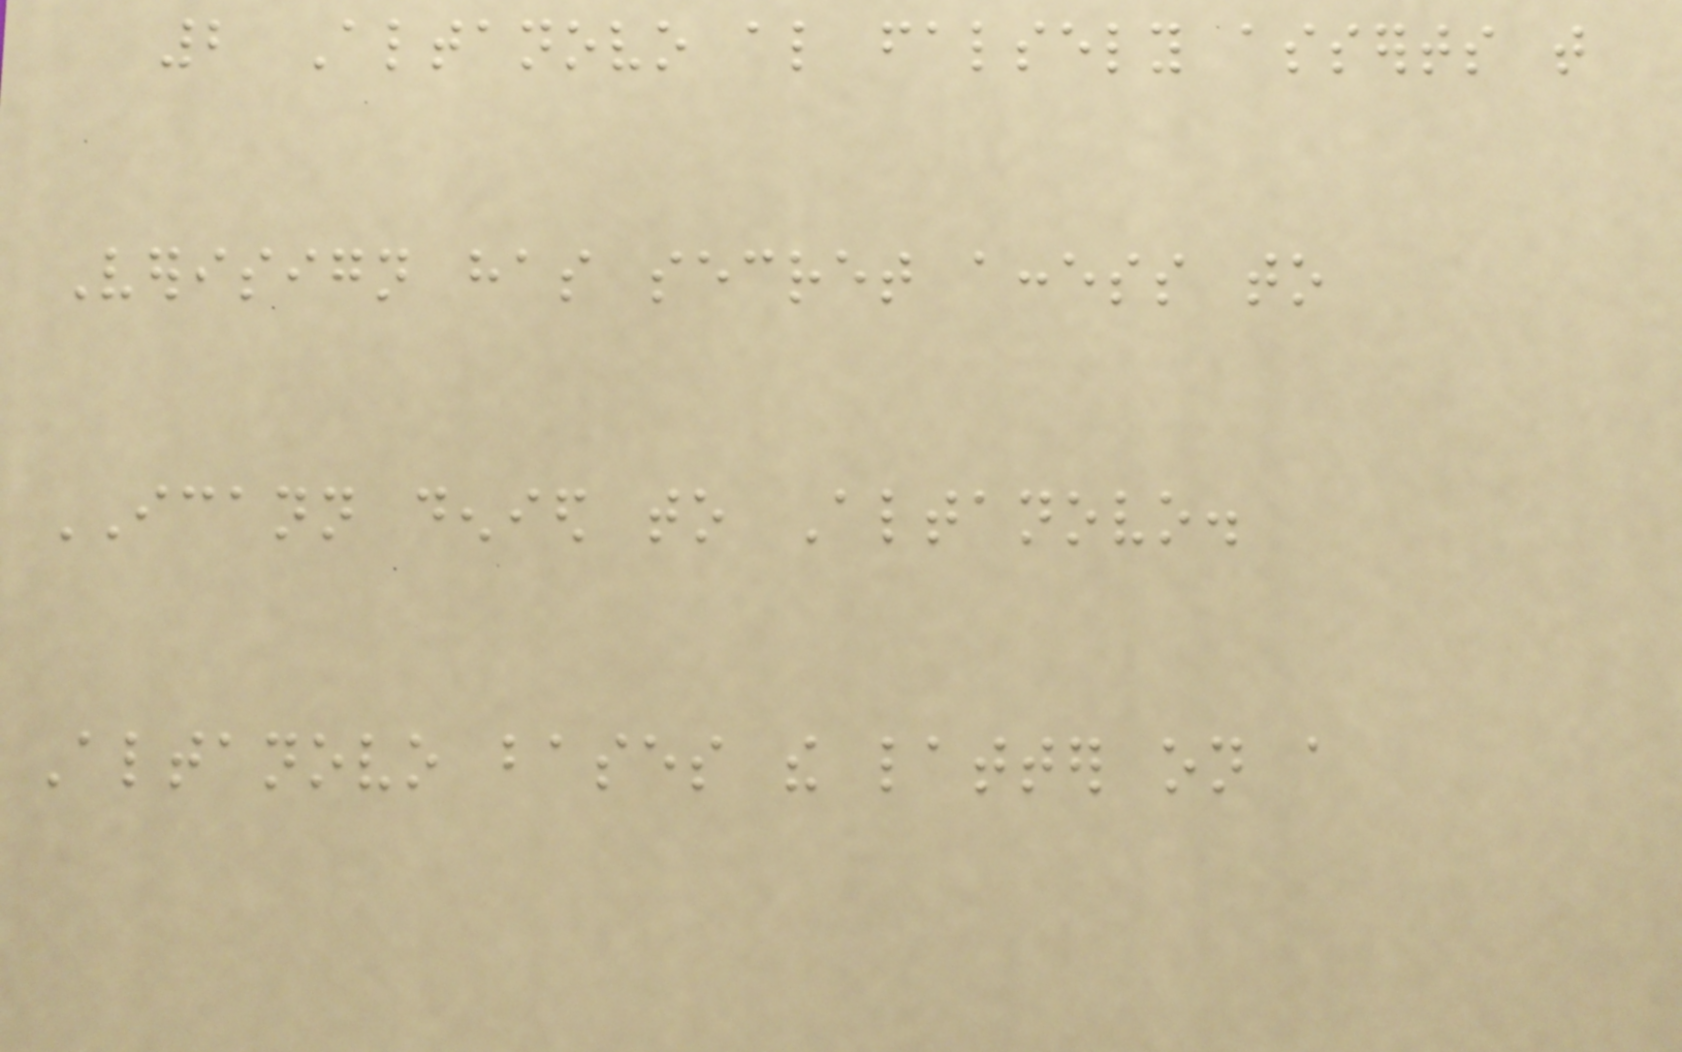2 Altanovo also falsely asserts that
Verisign has secret access to
ICANN denied to Altanovo.
Altanovo bases the latter on a
